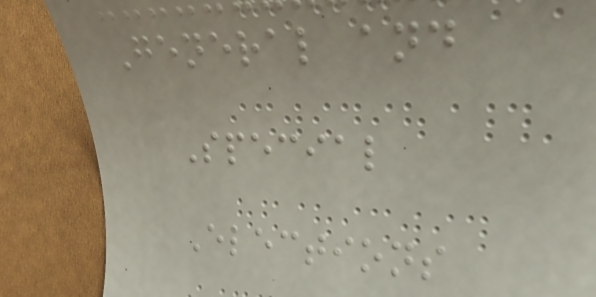General and
Special
Elections
